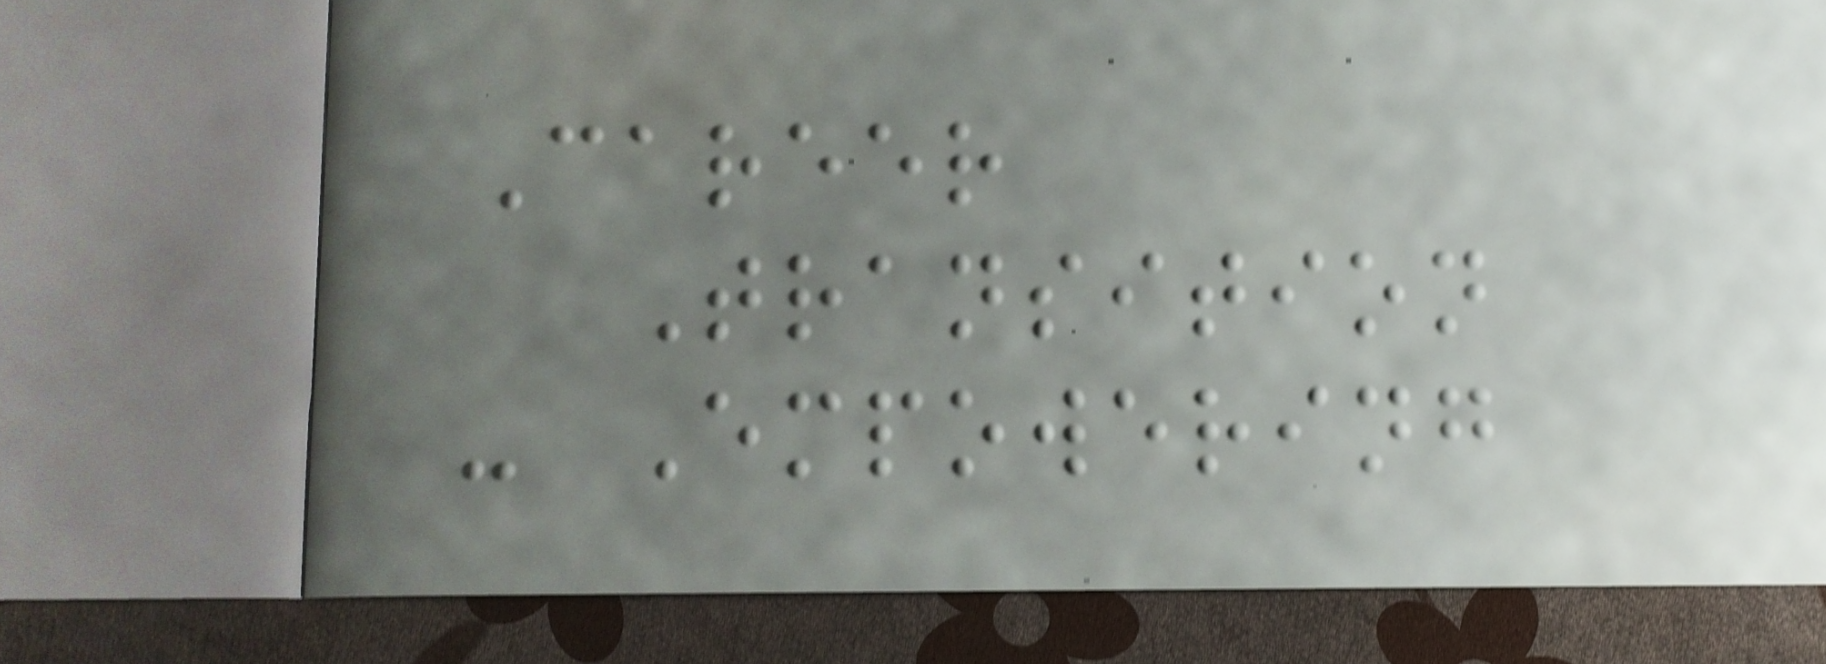Career
Transition
- Empowering
